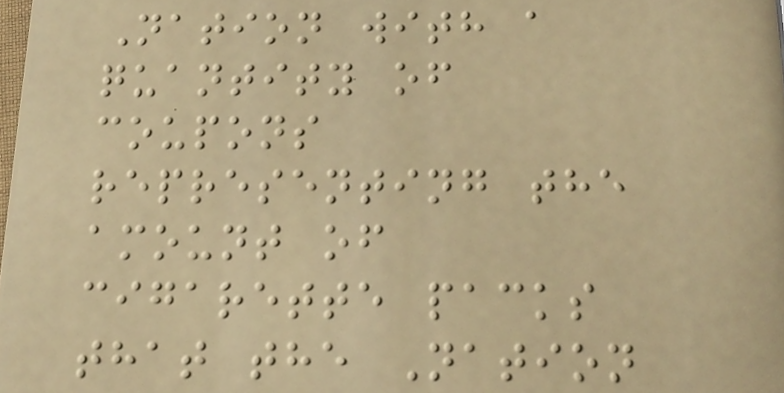Nation with a
quantity of
coupons
representing the
amount of
cigarette packs
that the Nation
